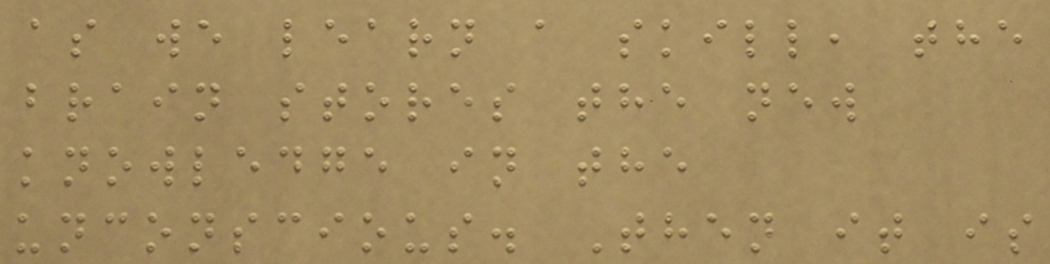as we learn a skill, the
brain stores the new
knowledge in the
unconscious. Then it is
